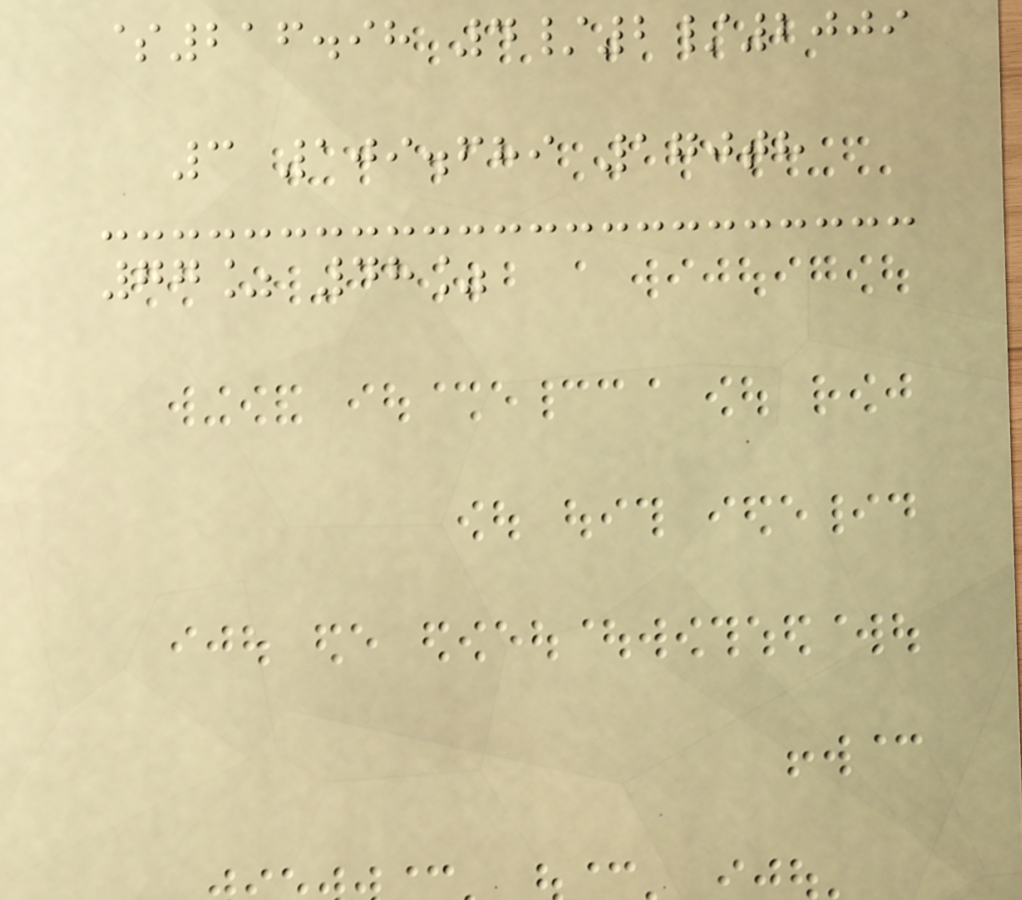$216.98 4/2/2009
3 109.689 170th
77% 48%
